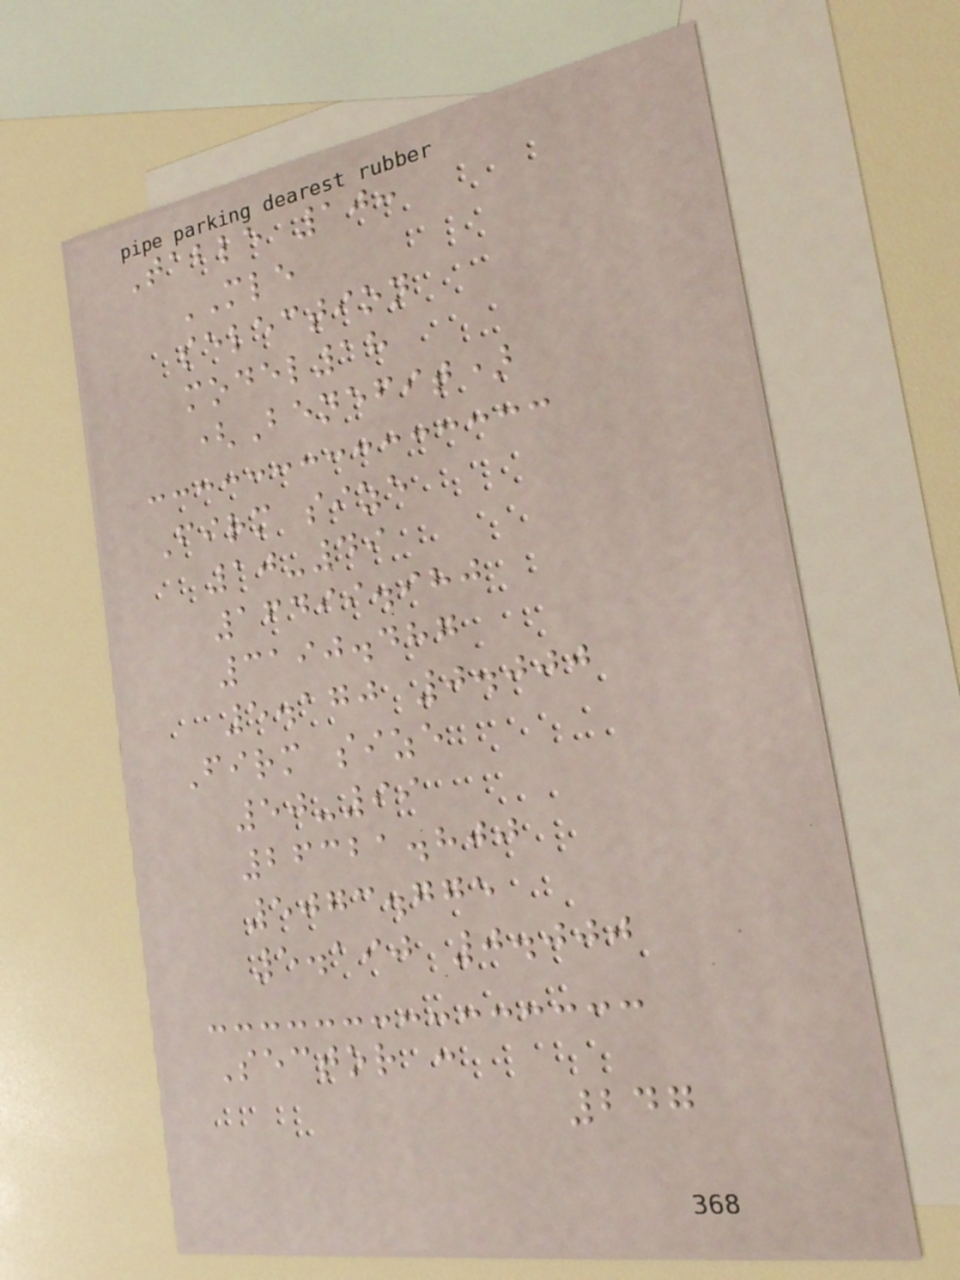Table 10:
MLE
selection
model18
(Benefit)
Firm size
10-49
16499.980
3190.487
5.170 0.000
Firm size
50-99
26321.800
5073.775
5.190 0.000
Sector :
247
